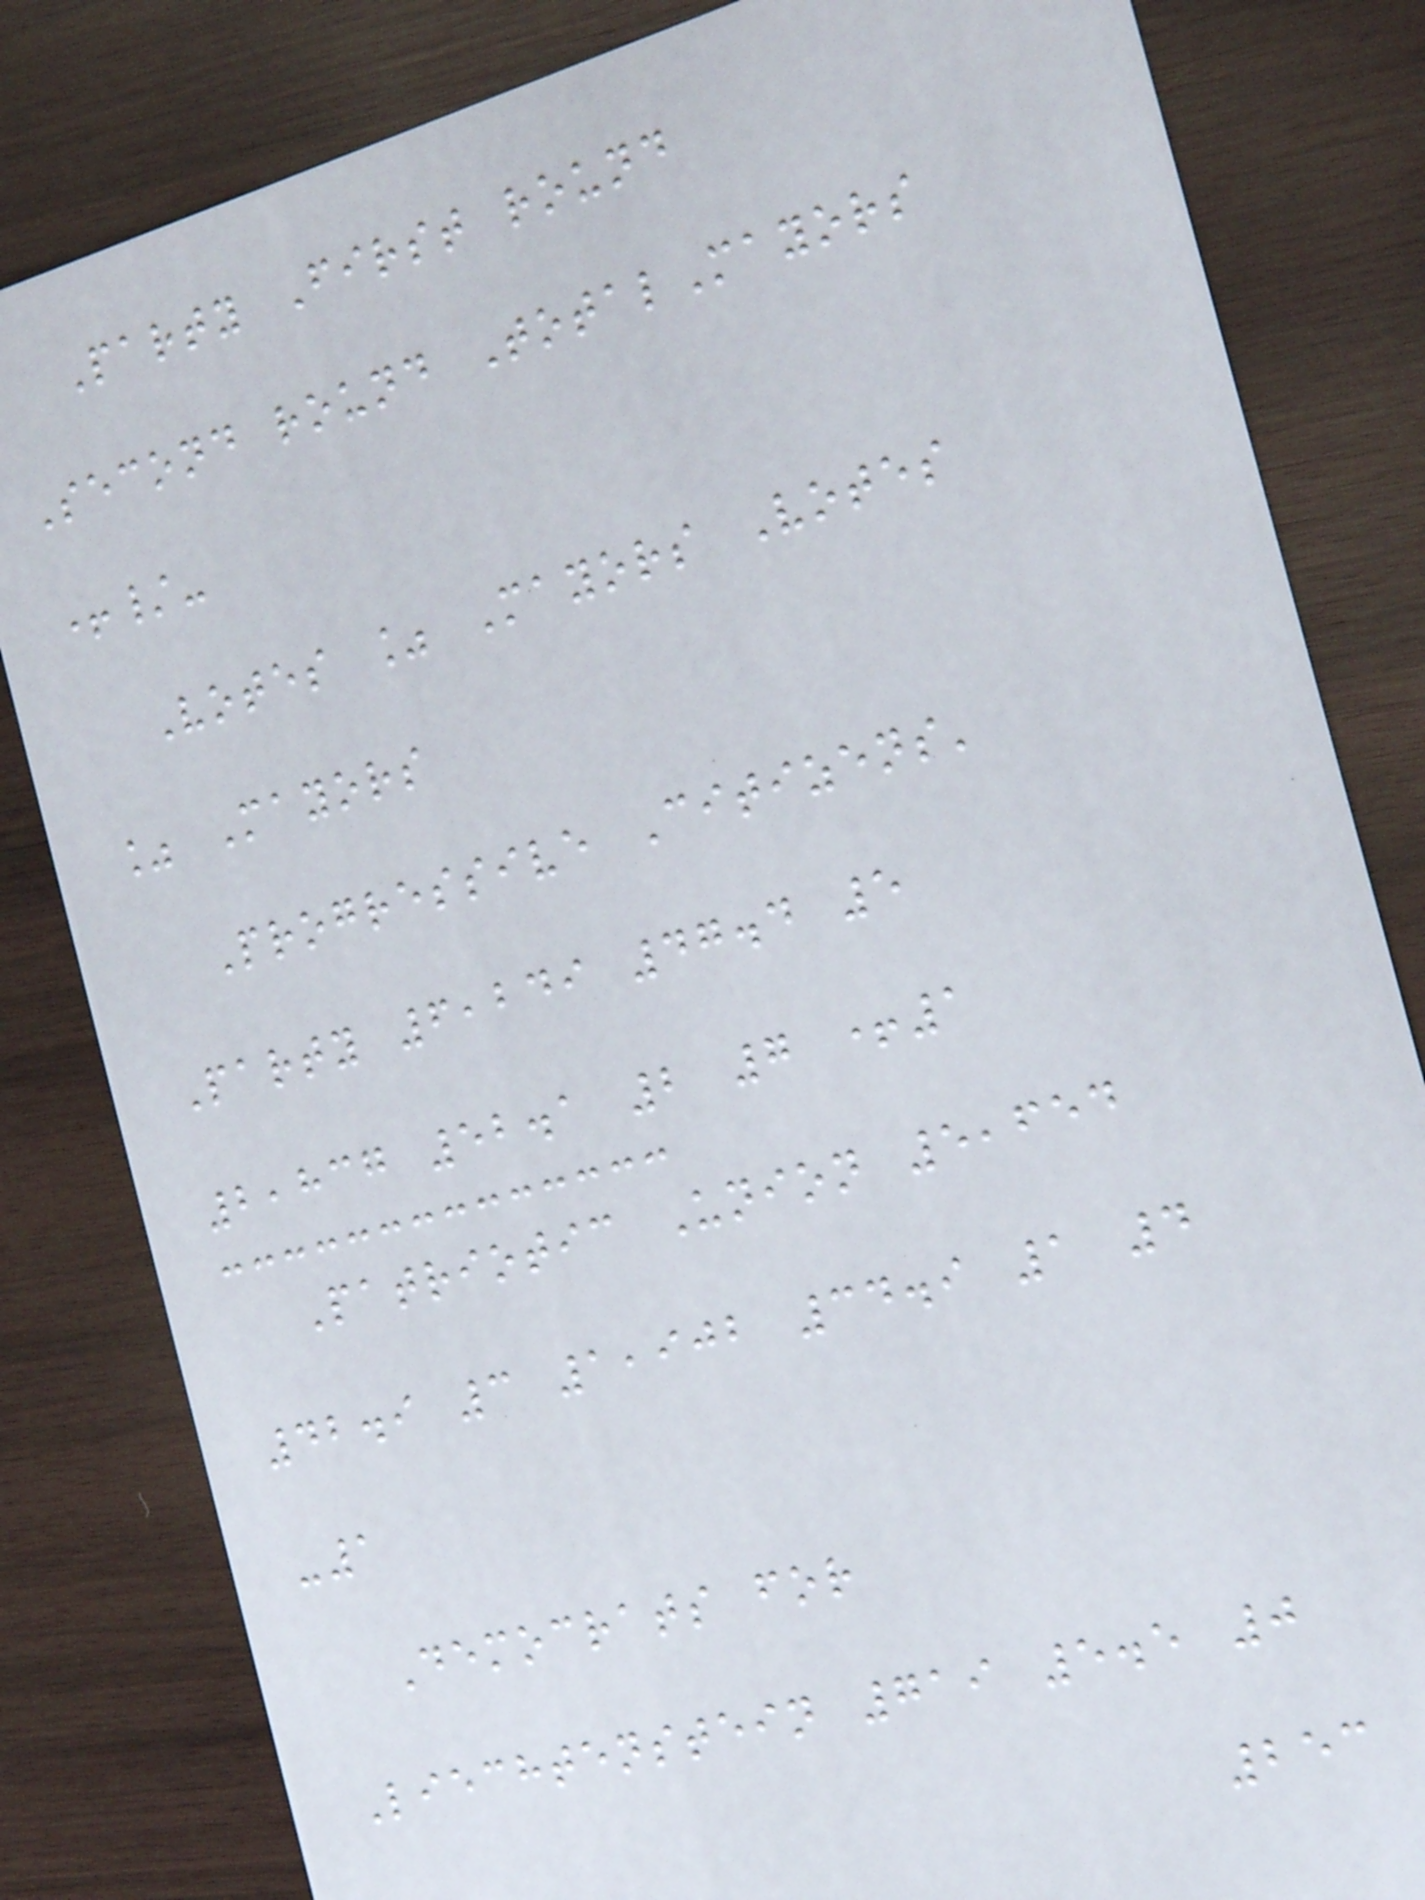Party First round
Second round TotalMayors
+/-
Votes % Mayors Votes
% Mayors
Progressive Citizens'
Party 6,249 47.4 5
2,837 52.1 2 7 +1
Patriotic Union 5,654
42.9 3 1,902 34.9 1 4
-1
Democrats for
Liechtenstein 719 5.5 0
253
